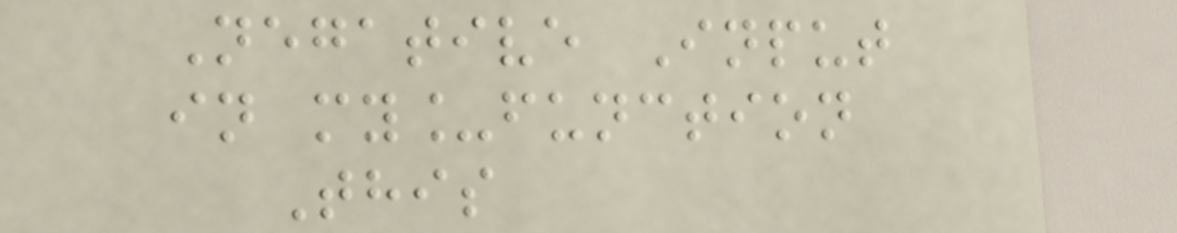Negative Input
in my_function
This
